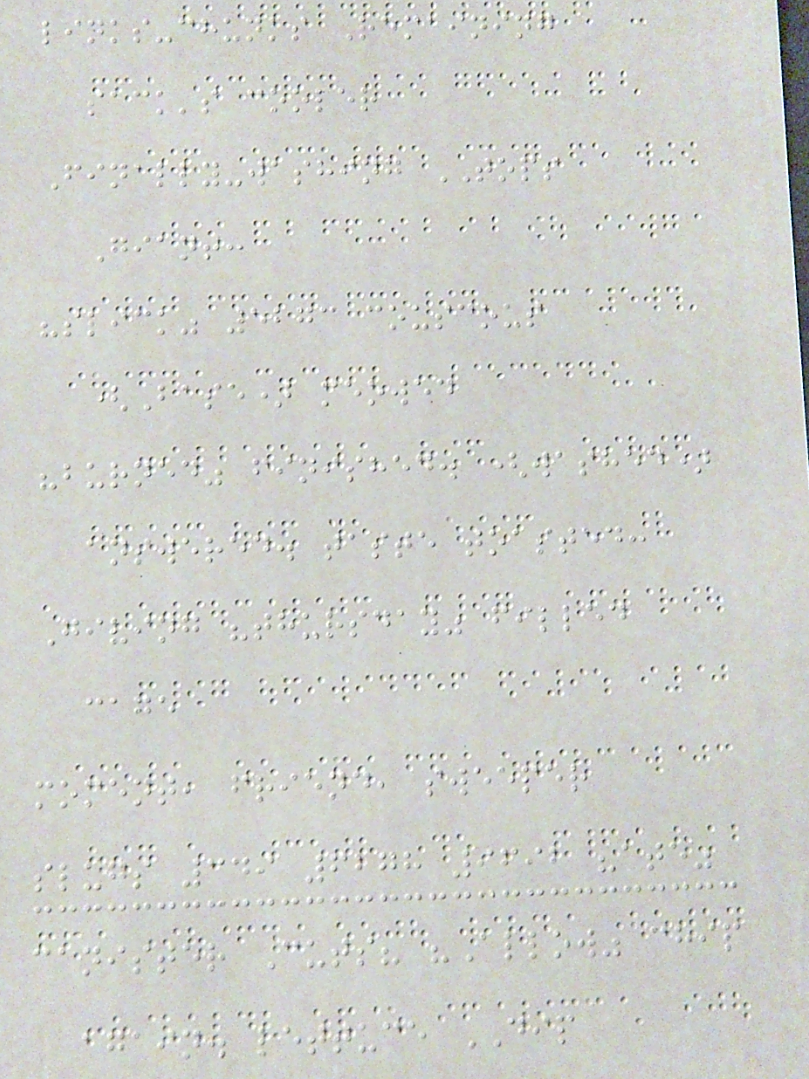links-chunks Remaining
sack's cooler
Finally-washing TOPS
Giant:
"slick" 5273 couscous
(Base) meowed
"burned" finished. (washed)
answered. taste toasted:
Giving "thursday" filled
cage
moment, friend, sweeper
slugs 349 6278 9692 "ate"
canister Cuts? "Allow" chip
again. lettuce DIP
